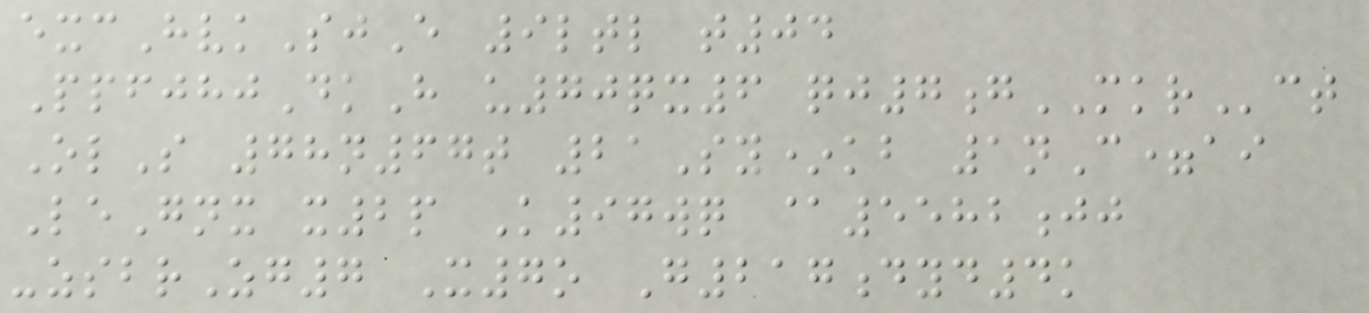excHvkSjE 9ltl t04
PpfjhjDkH u70qx6 qj7gMKRct
OlS 78n67t 21Sy*kb 1nC=ai
LeGnx x2p K97wq @5582jj
-zsbrZg7 X7o G217dyd4k
